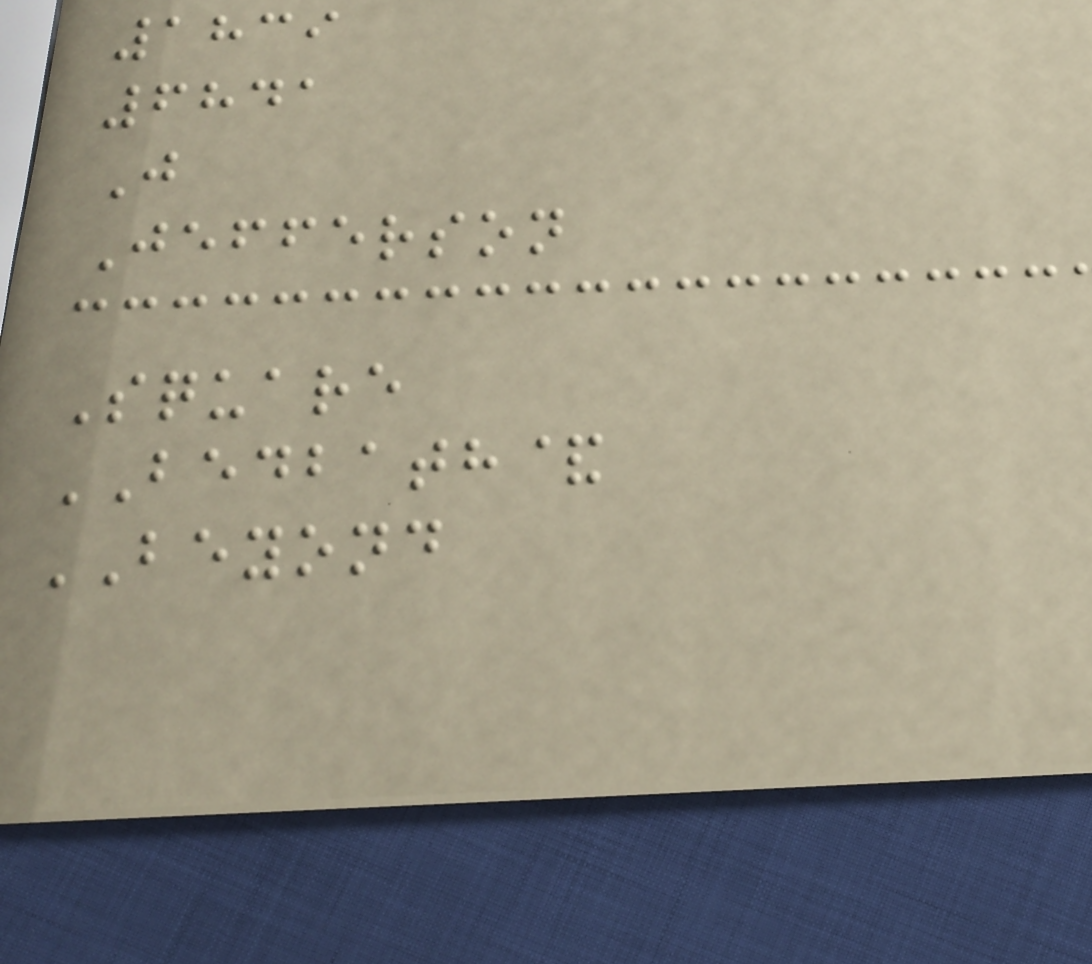1839
6841
J
Jefferson
Square
BEDBATH&
BEYOND
